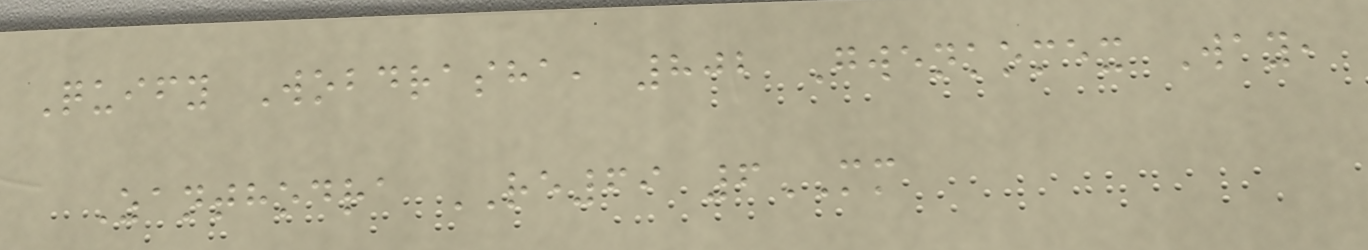Quify Wobdrasha, 802 Gwenkomex Way,
Zanthodra RE69 6MM
